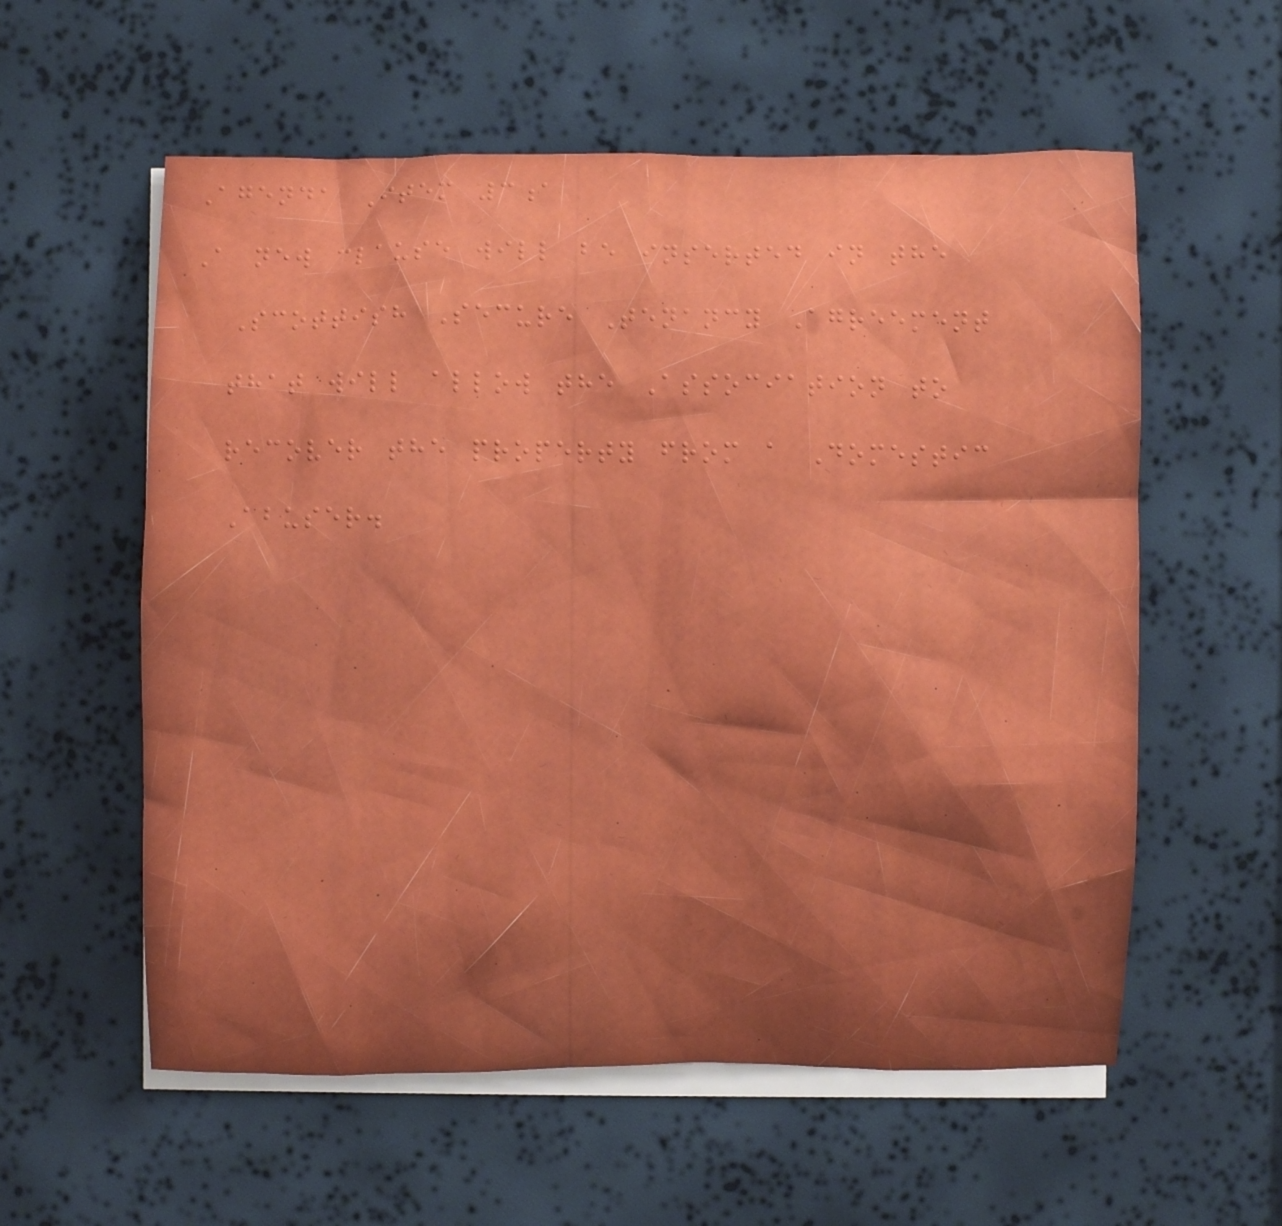Agenda Item 3a
A new clause will be inserted in the
Scottish Secure Tenancy Agreement
that will allow the Association to
recover the property from a Domestic
Abuser.
